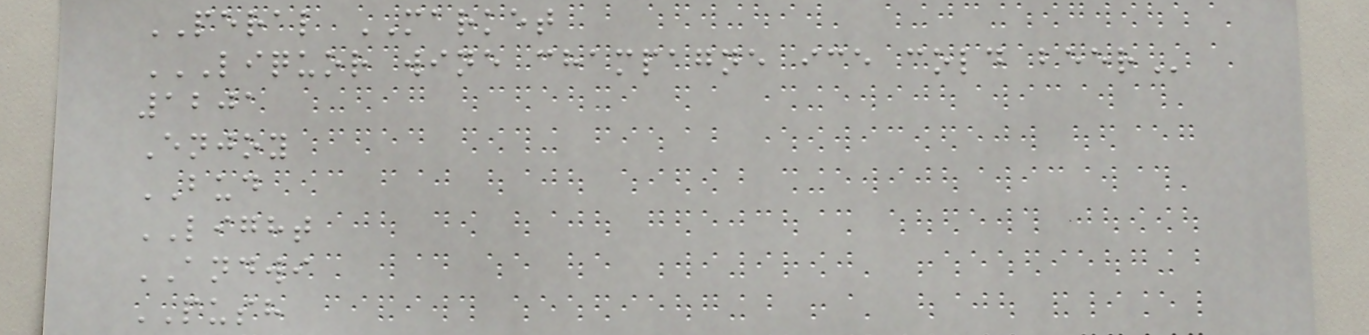PERAL MARKET
LIQUOR WINE CHAMPAGNE ICE COLD BEER
1201
Enjoy
BUD
LIGHT
ANDWI
PUSH
